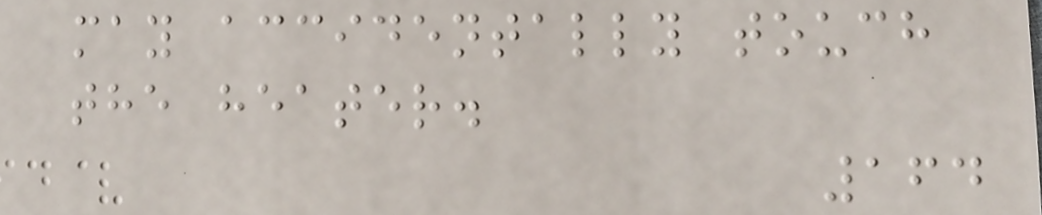may accidentally touch
the heater.
164
